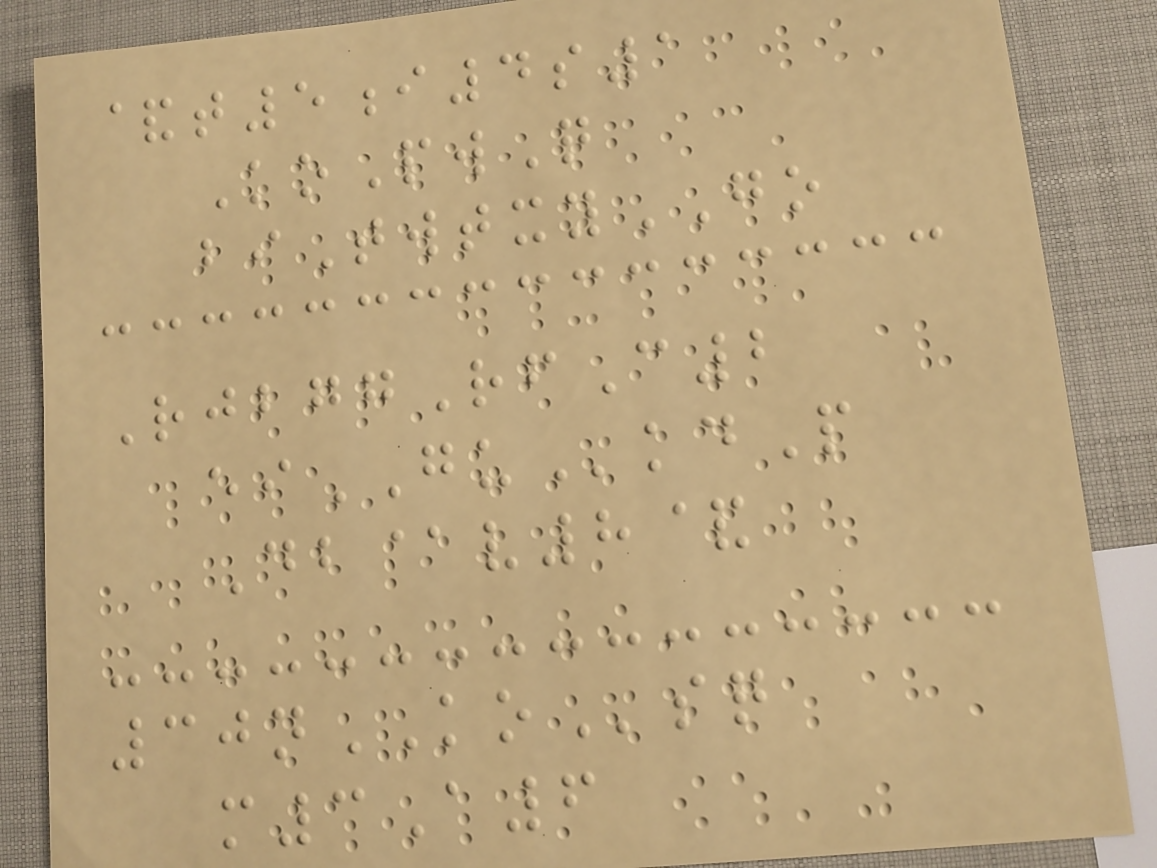&t5i4s1
KoPwQ
biTwtxyGO
RjbggRfC2
eiGUkdP
Db@v8&
30nKOsq
m3A6
